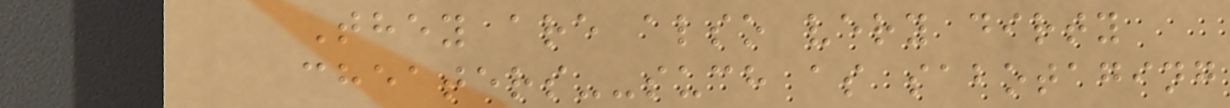They are also very dirty
cheaters--such as sabotaging
